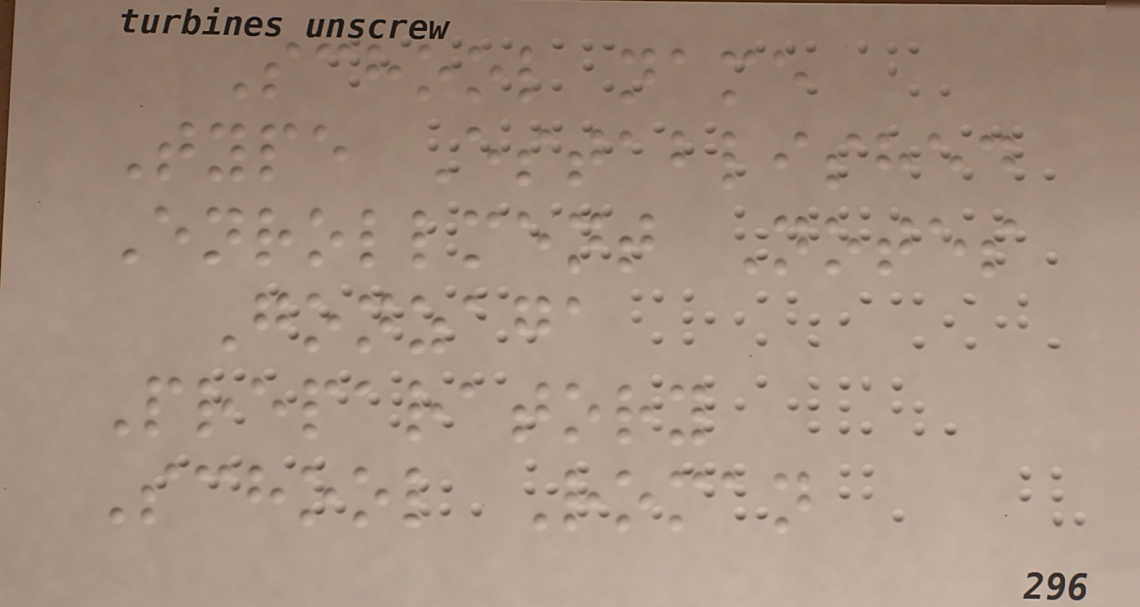School name
Type Established
Enrollment Notes
Gonzaga
Preparatory
School Roman
